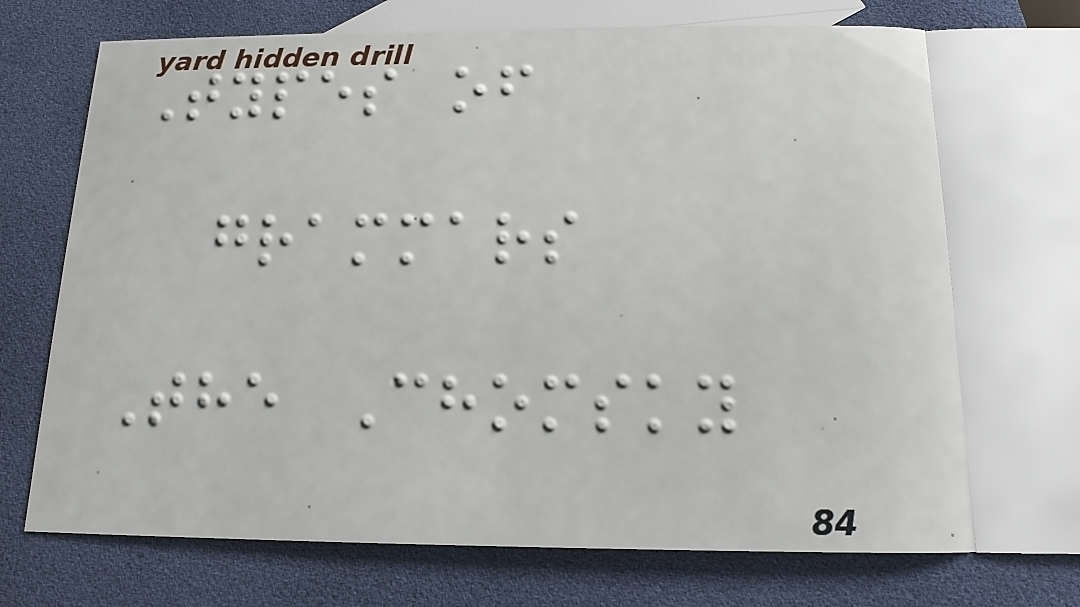Types of
grammars
The Chomsky
